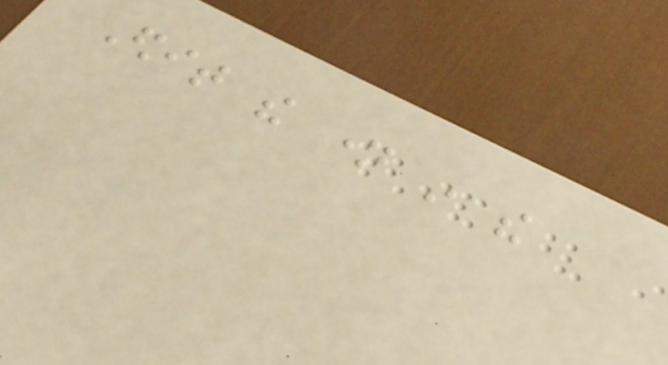Edit the name in the
